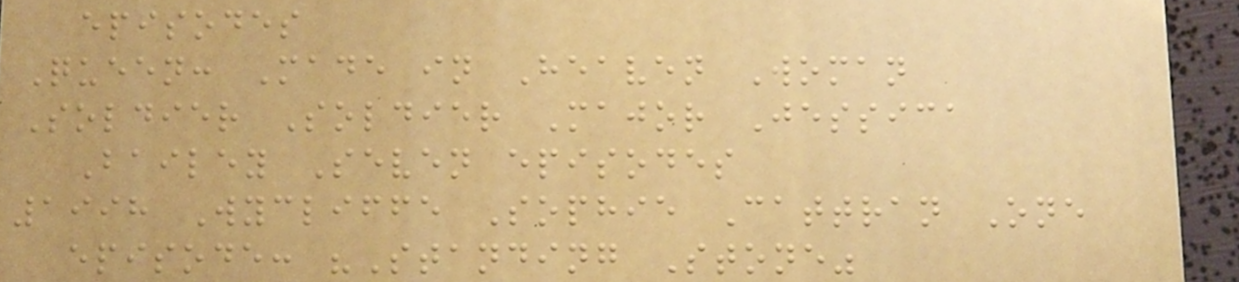episodes
Queen: Made in Heaven Woman
Soldier Soldier Major Jessica
Bailey Seven episodes
1998 Wycliffe Sophie Cattran One
episode: "Standing Stone"
